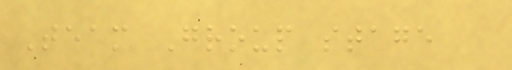Team Group stage
